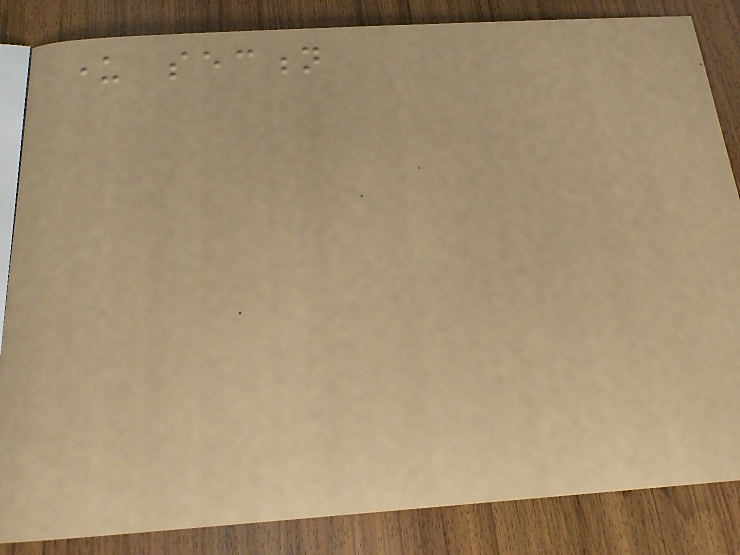under section
